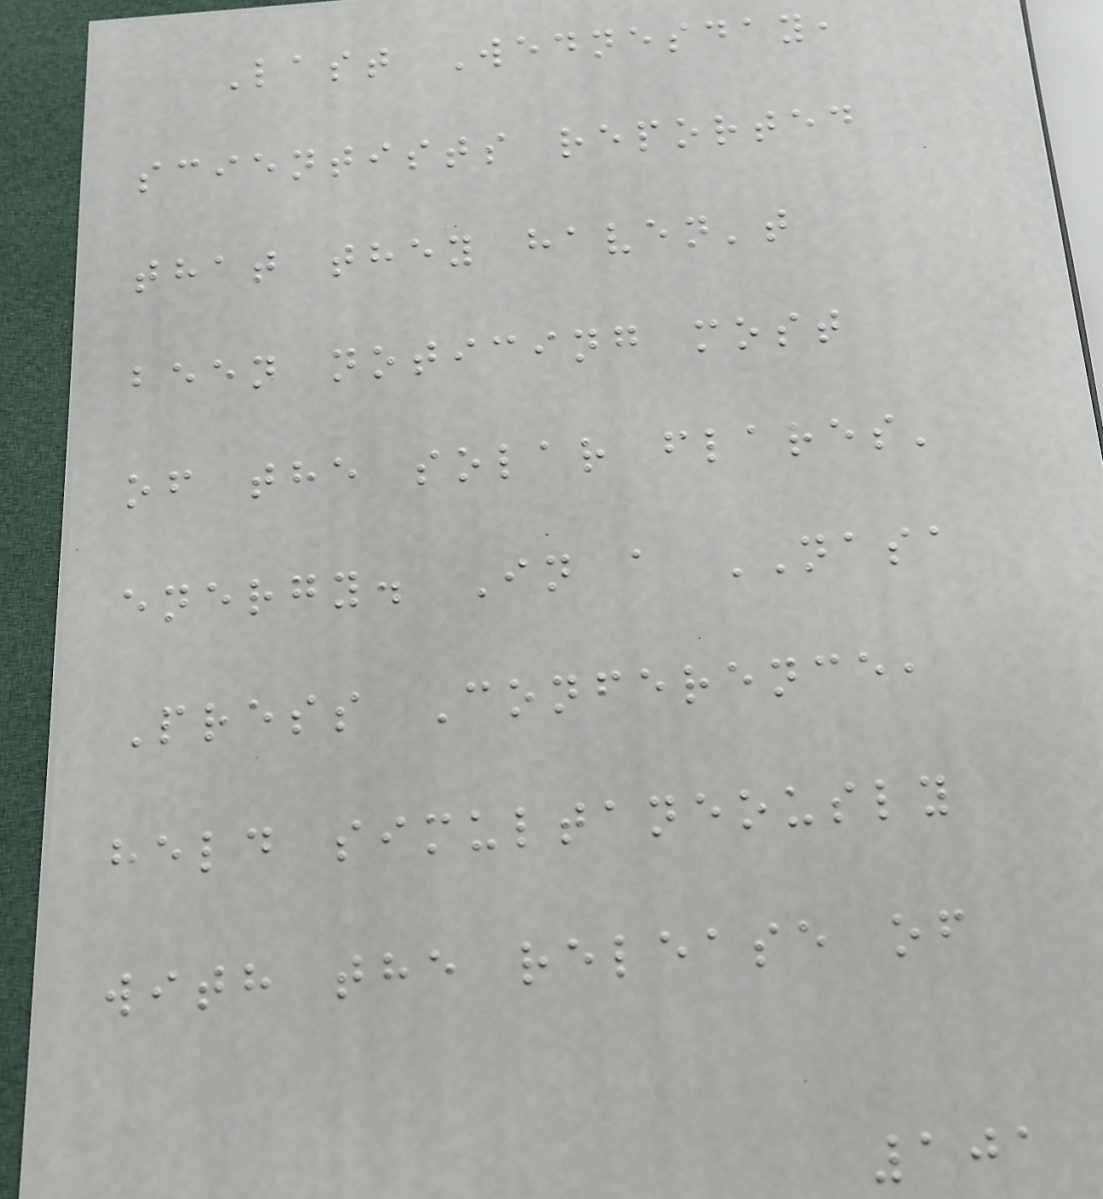Last Wednesday,
scientists reported
that they haven't
been noticing most
of the solar flares'
energy. In a NASA
Press Conference,
held simultaneously
with the release of
101
